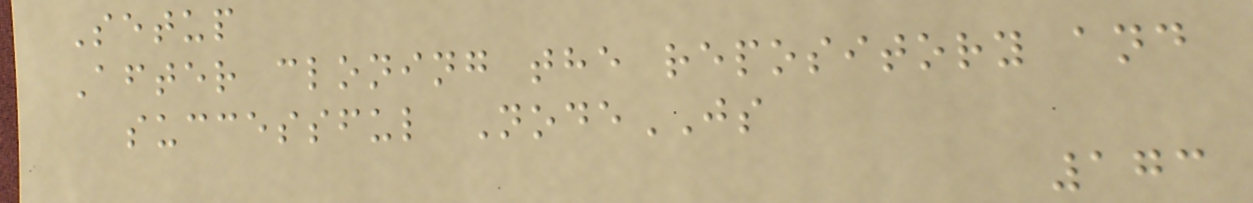Setup
After cloning the repository and
successful NodeJS
173
